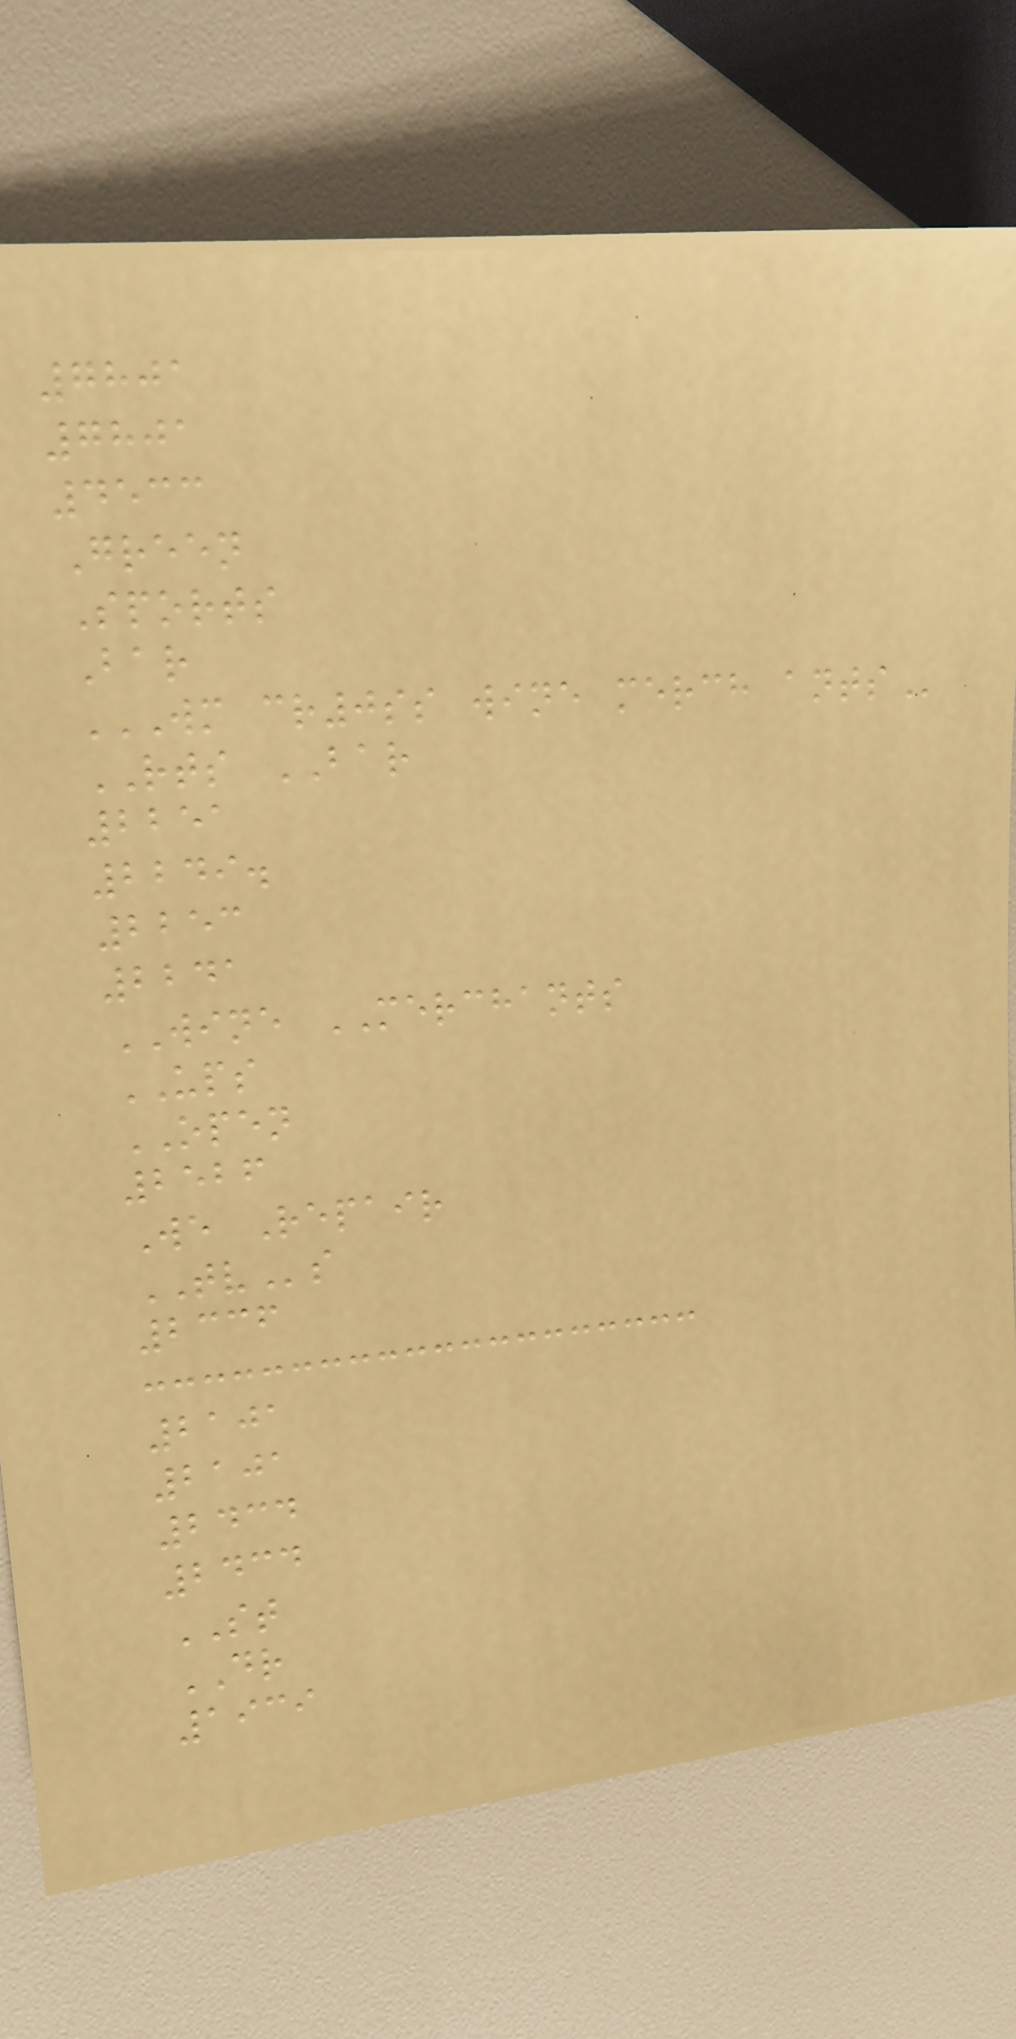7801
7801
4533
Green
Sports
Bar
WM CR0SS WINE MERCH ANTS
RTS BAR
2251
2249.
2253
2241
WINE MERCHANTS
UPS
OPEN
2526
We Repair
TVs
2336
2101
2101
2434
2434
ST
DR
1939
